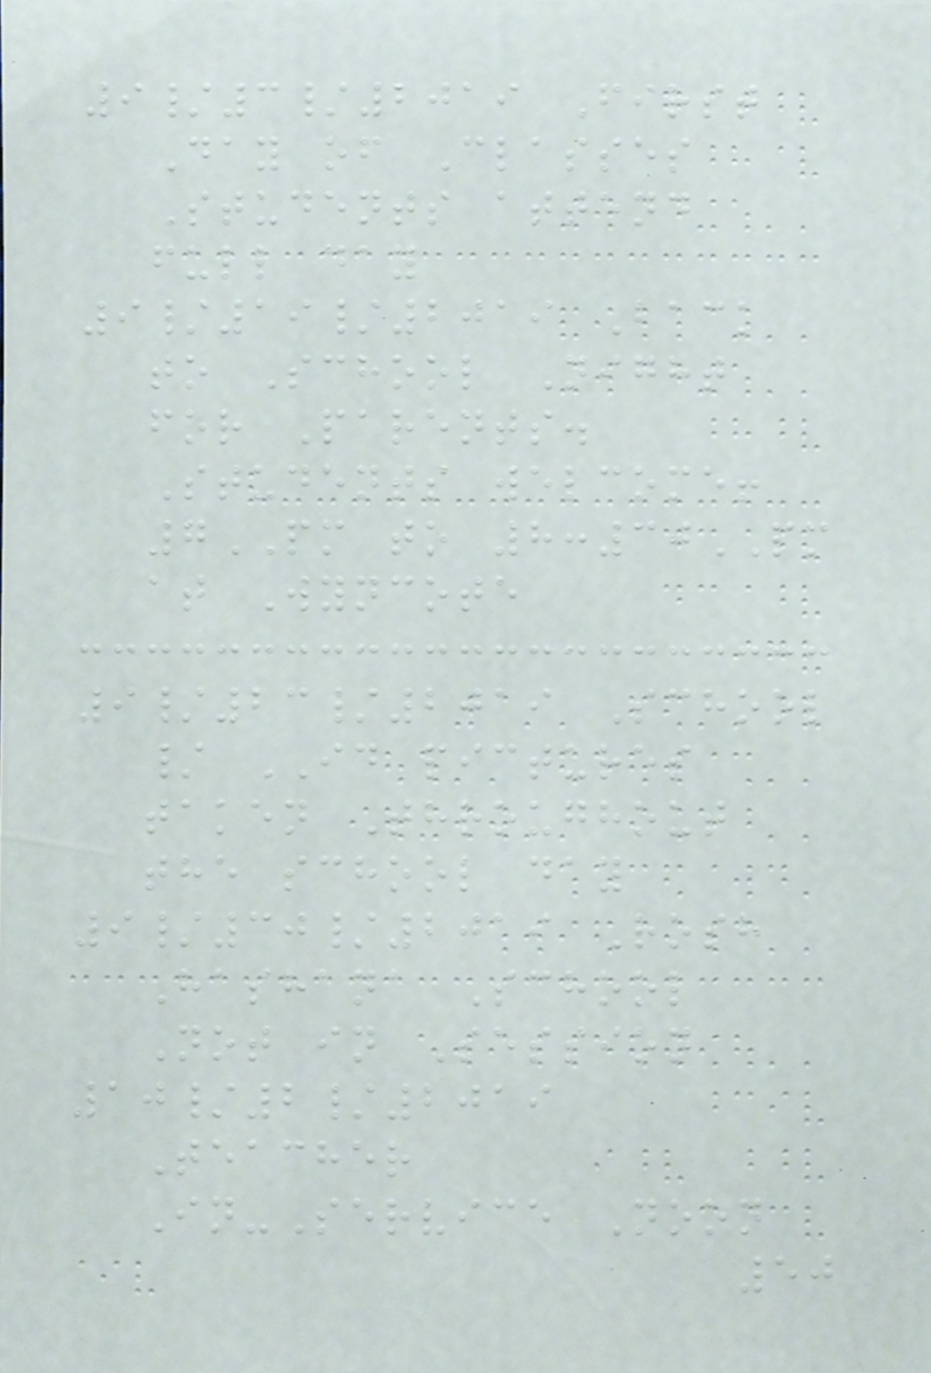9/3/2019 First
Day of Classes
Students attend
full day
9/19/2019 Back
to School Night
for Parents.
Students welcome!
7PM to 8:30PM
at Wyncote
9/23/2019 School
/ ID pictures
taken Throughout
the school day
9/30/2019 Rosh
Hashana School
Not in Session
10/2/2019
Teacher
In-Service Noon
50
